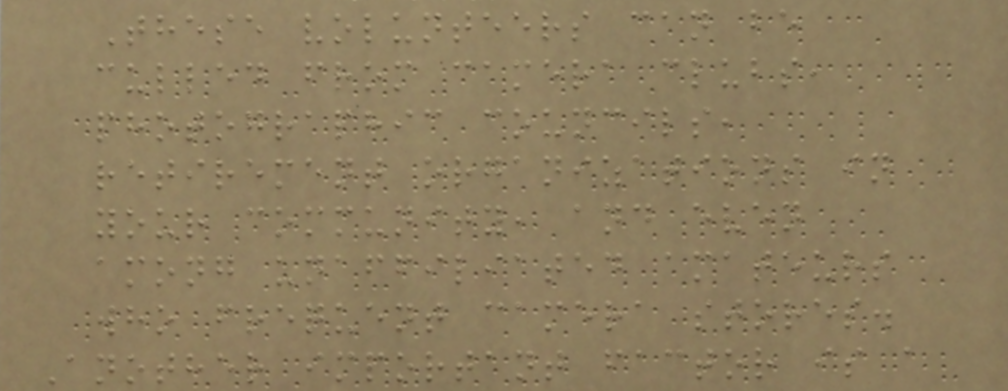These volunteers can be
culled from camera clubs,
photographic councils,
retirement organizations in
your community, and even
among unaffiliated amateurs
who frequent camera stores.
Another important factor is a
